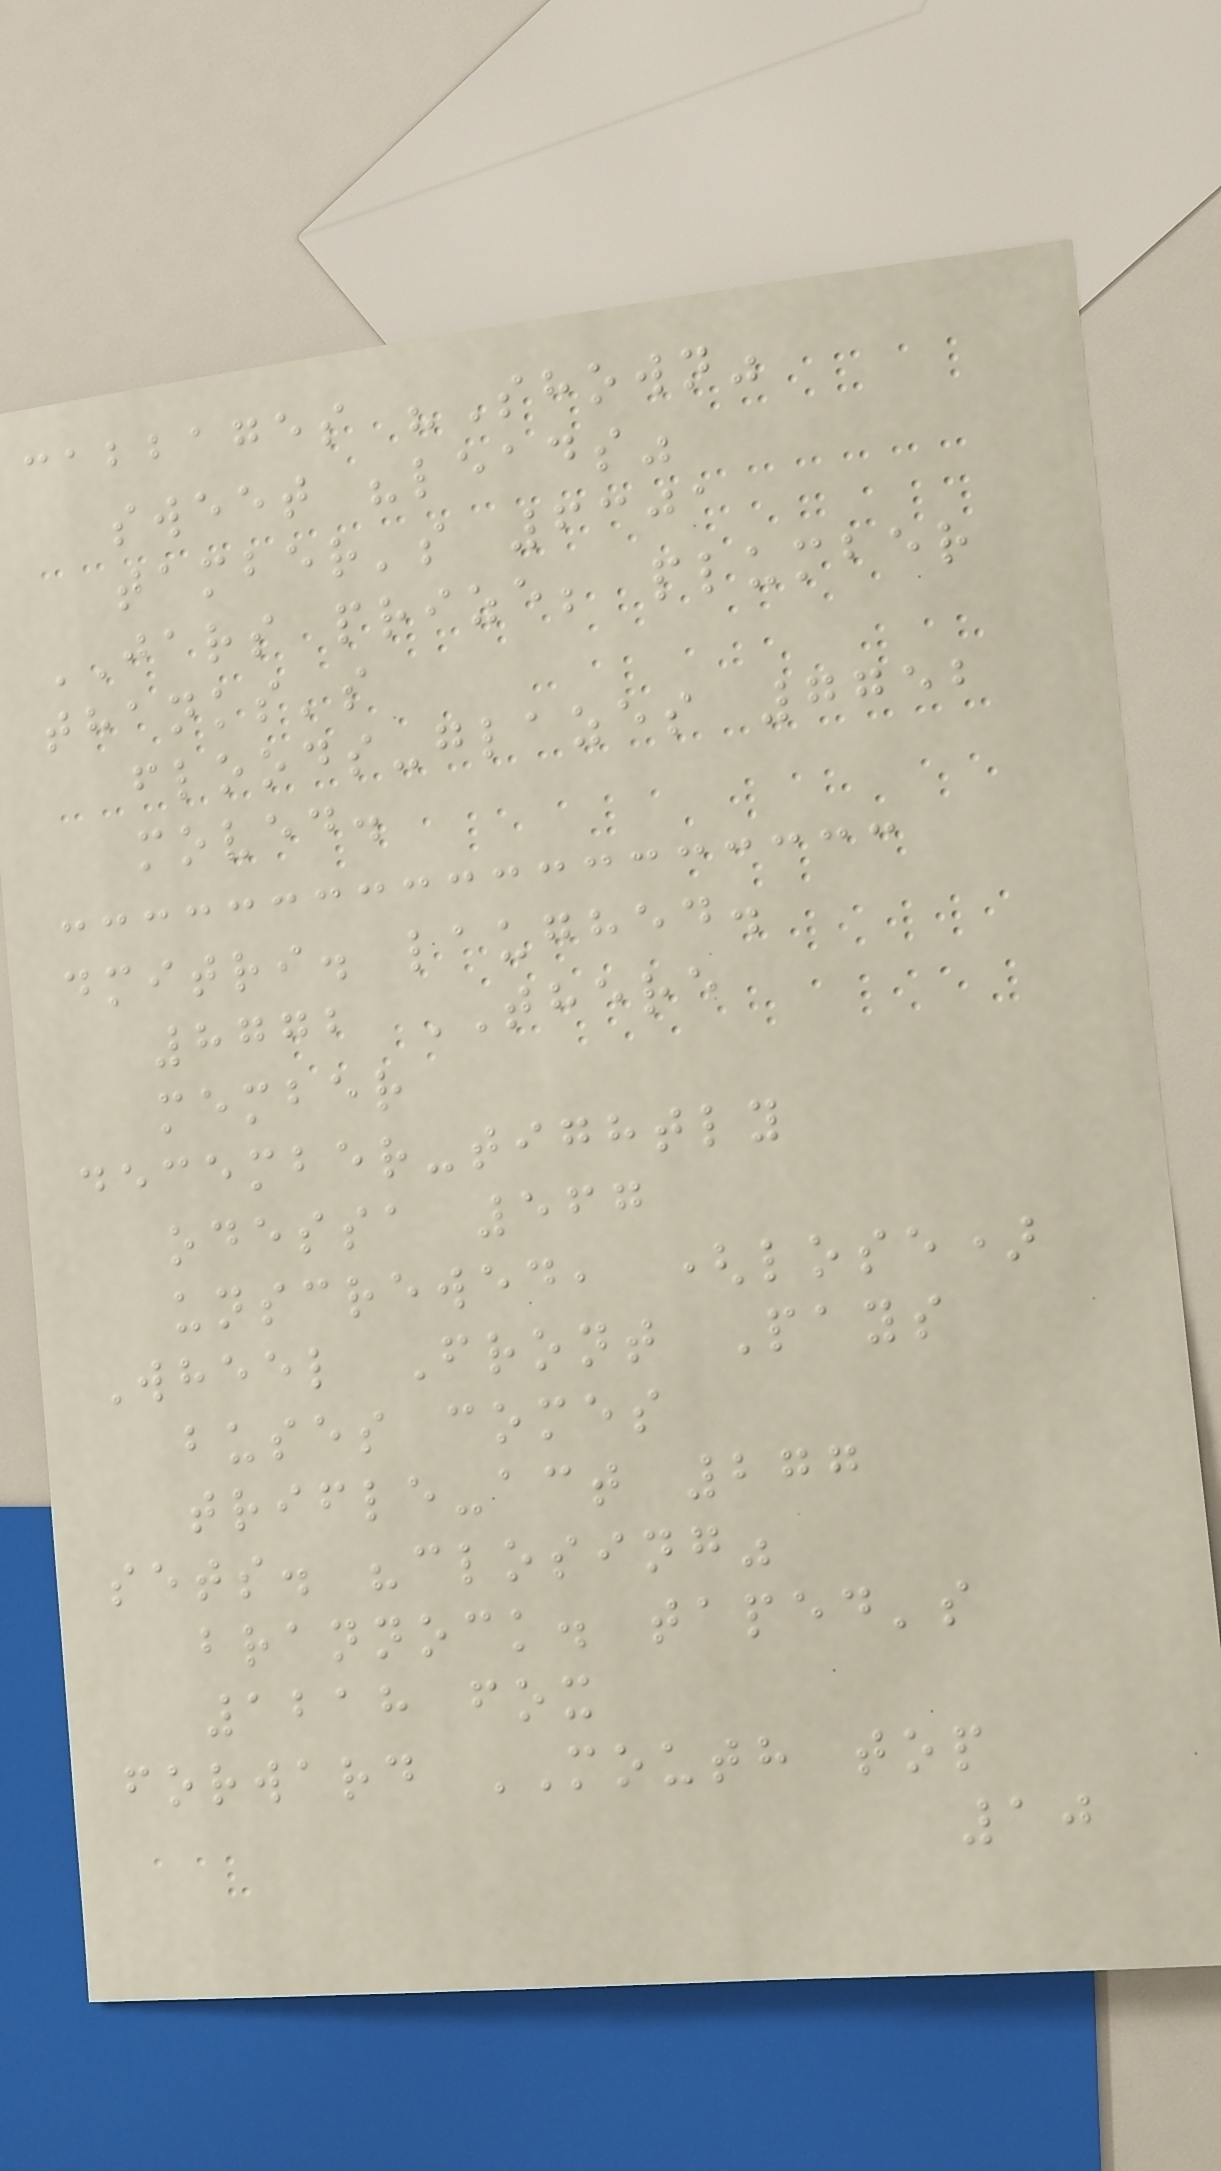cabbages "Shown"
sweet "leads"
tamber's 6301
JARS prize; plumber
thanks's
floods-glazes 7752
moved.
dmitri. laughed.
8772 THERE
member
december-tightly
odessa 567
unscrewed, (lose)
Wheel Front Pays
buses comes
trifle-act 277
sets. "closing"
brannock. taped's
1218 fox
forward MOUTH top
10
